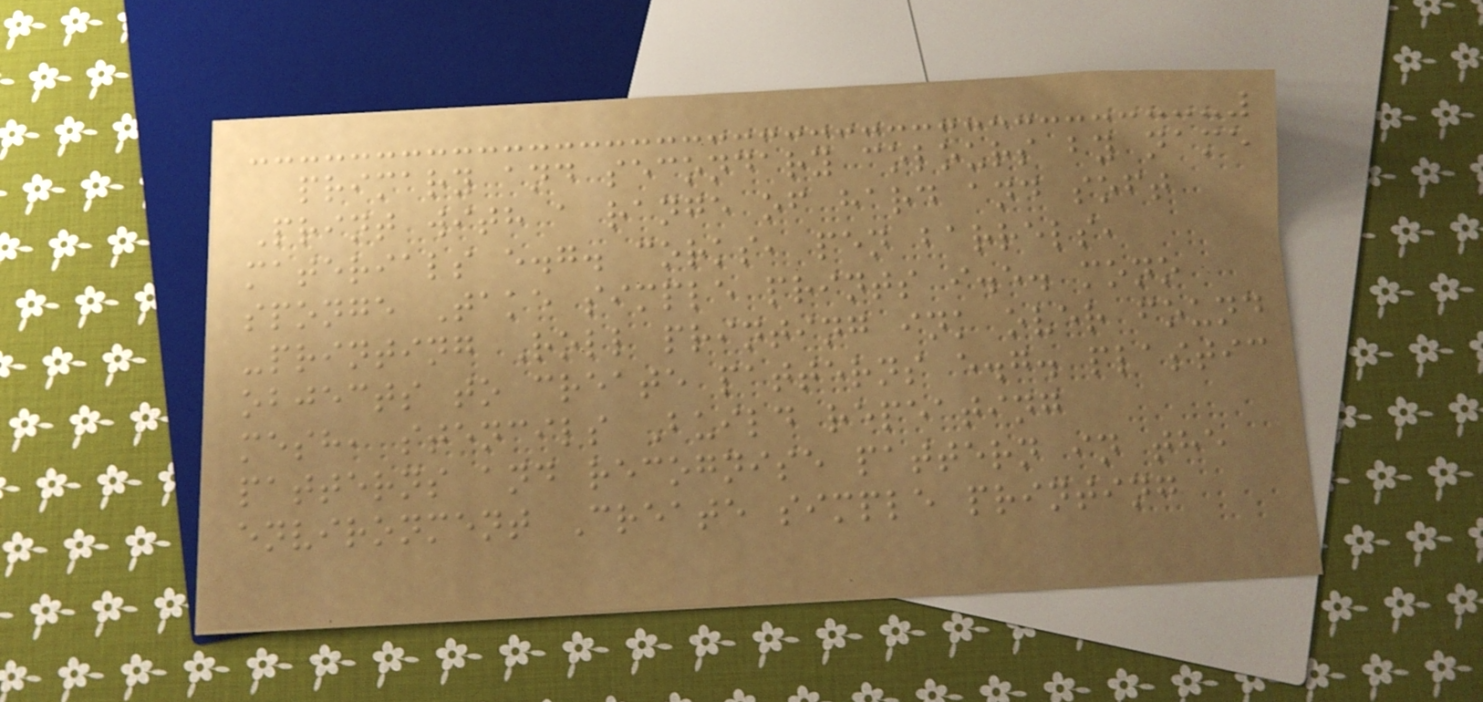primary and secondary colours by name
Print with a range of hard and soft
materials e.g. corks, pen barrels,
sponge Take simple prints i.e. mono
-printing Roll printing ink over found
objects to create patterns e.g. plastic
mesh, stencils Build repeating
patterns and recognise pattern in the
environment Create simple printing
